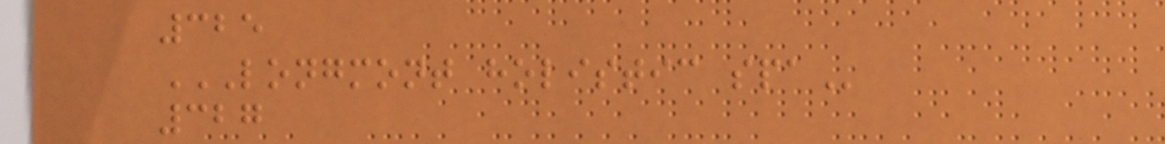325
LONGMONT HOLISTIC SPA
327
